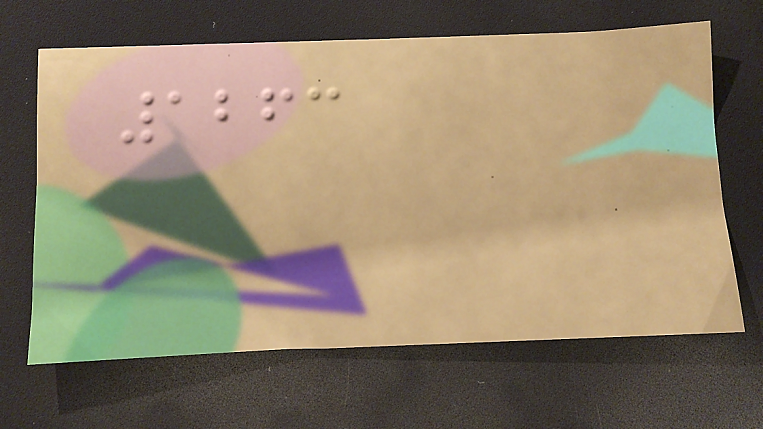1263
